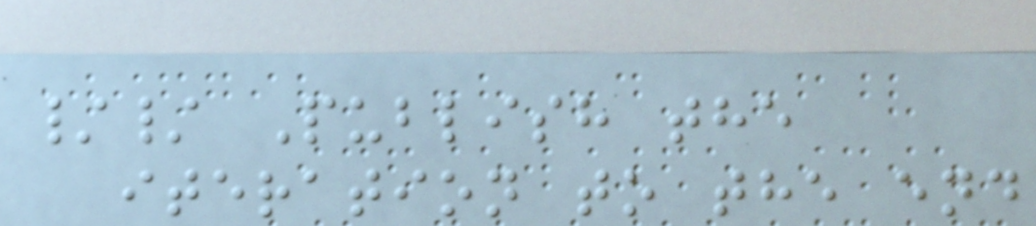// Publish the
iteration to the end
